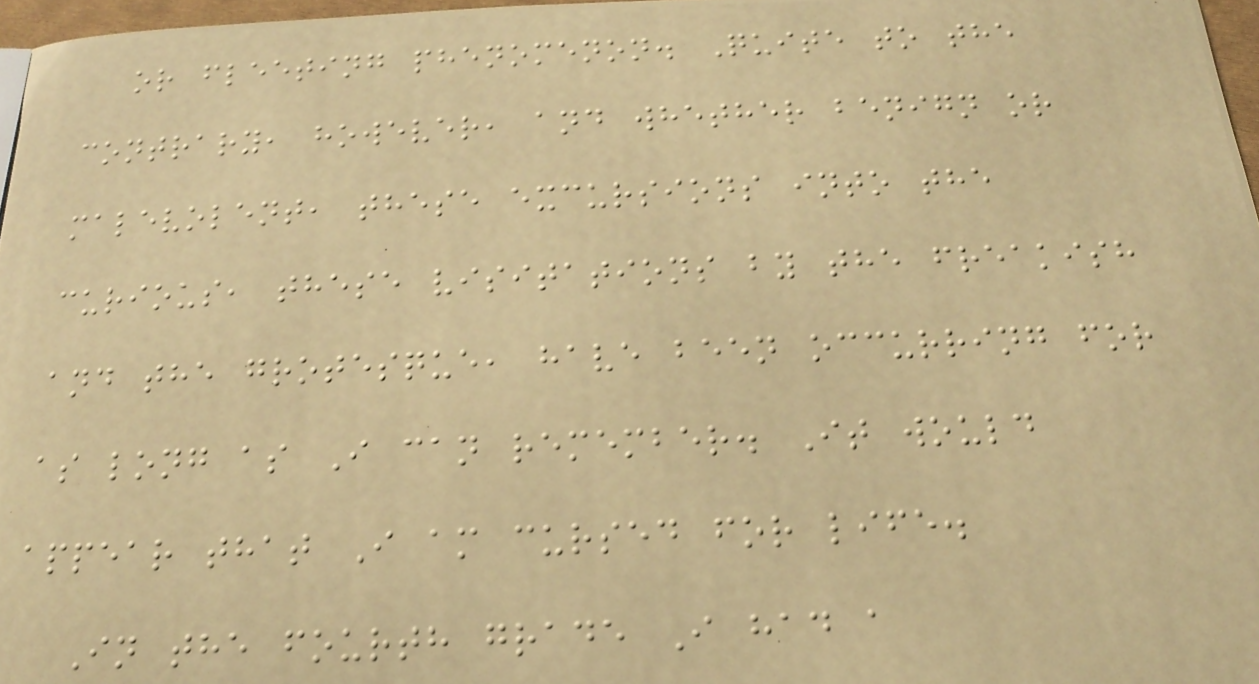or fleeting phenomenon. Quite to the
contrary, however, and whether benign or
malevolent, these excursions into the
curious, these visitations by the freakish
and the grotesque, have been occurring for
as long as I can remember. It would
appear that I am cursed for life.
In the fourth grade I had a
